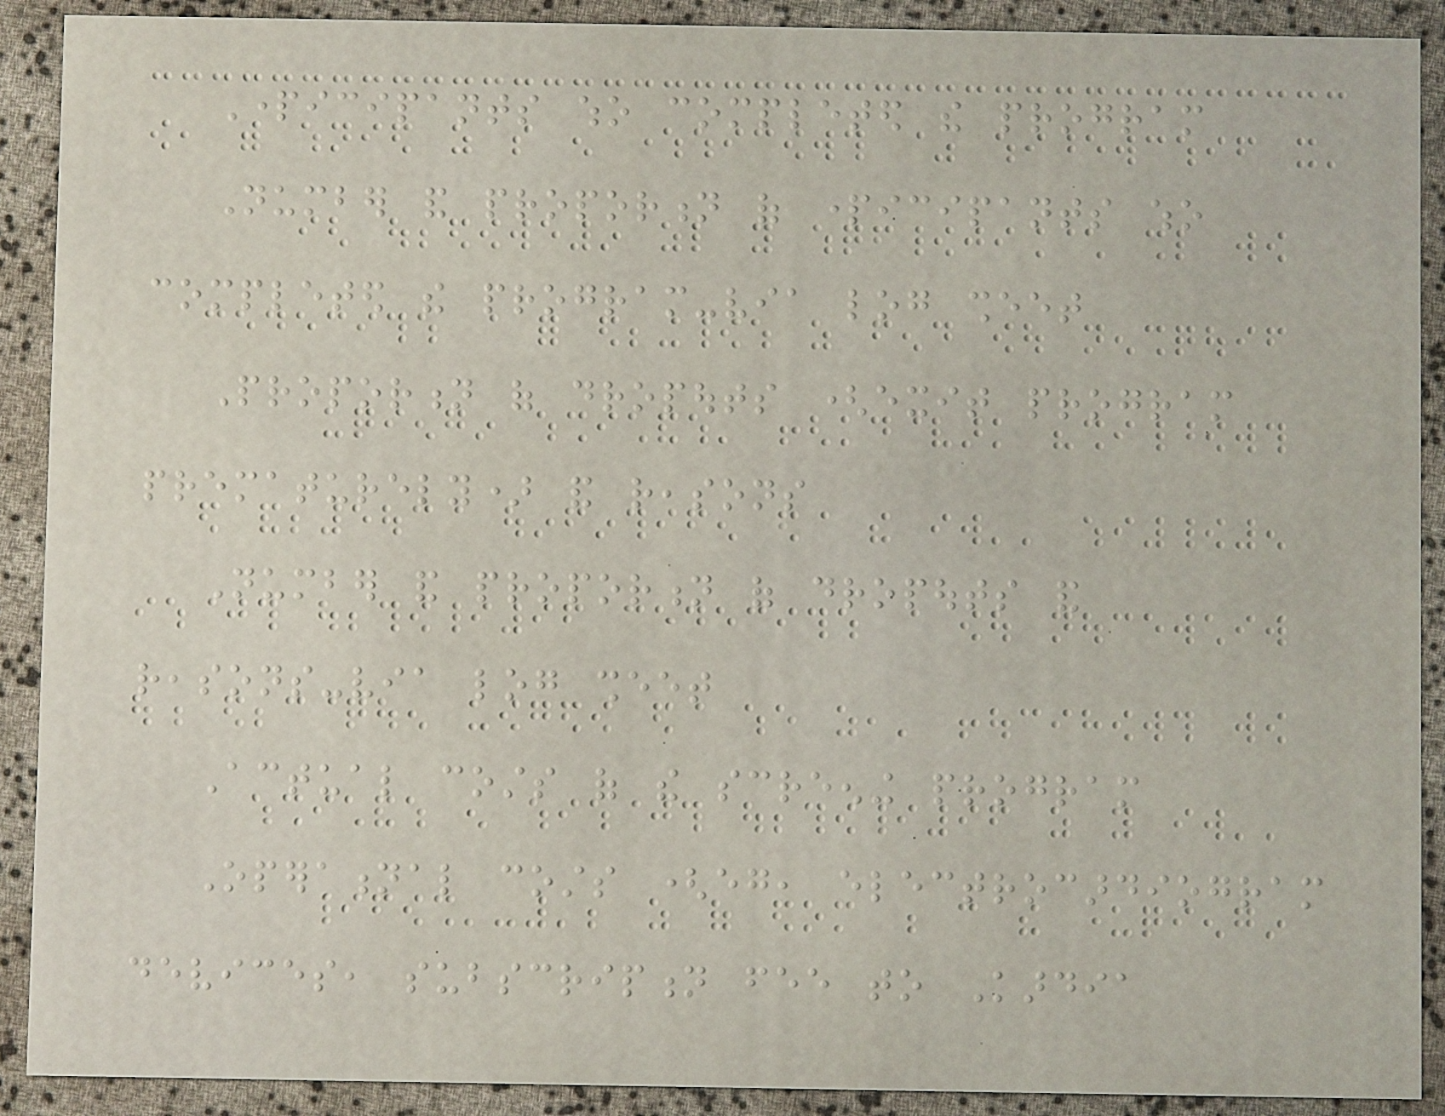Participants who completed the program
Number and proportion of participants who
completed the program-via log sheet
Proportion of dropouts (exit program
prematurely) and reasons
Number and proportion of dropouts and
reasons-via log sheet
Actual costs of the screening program
Operational costs (eg, electrocardiogram
devices, subscription fee to Kardia
